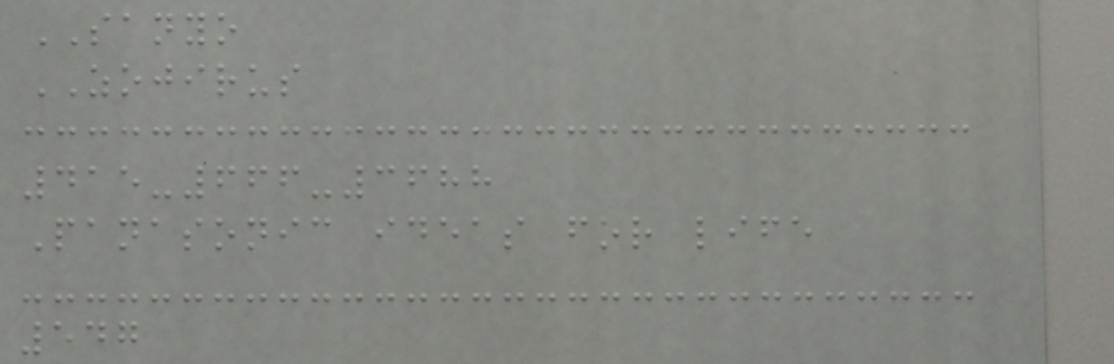SANYO
ZOJIRUS
415-666-3688
Panasonic ideas for life
547
